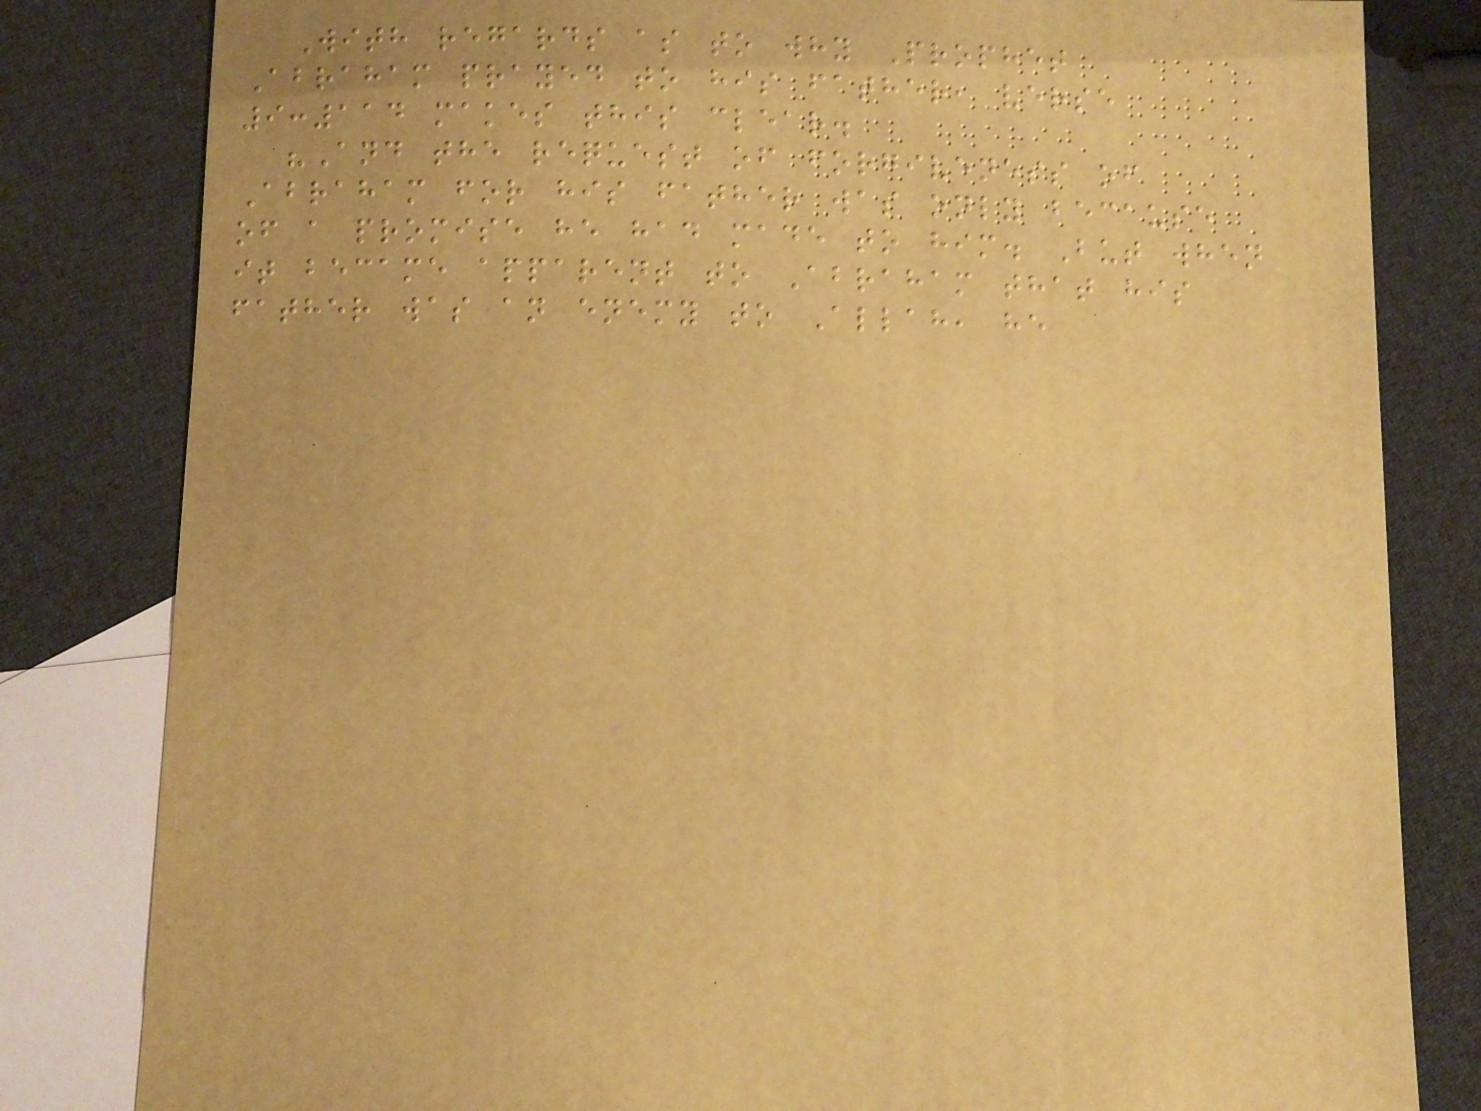With regards as to why Prophet
Abraham prayed to his father, verse
9:114 makes this clear.
"And the request of forgiveness of
Abraham for his father was only because
of a promise he had made to him. But when
it became apparent to Abraham that his
father was an enemy to Allah, he
